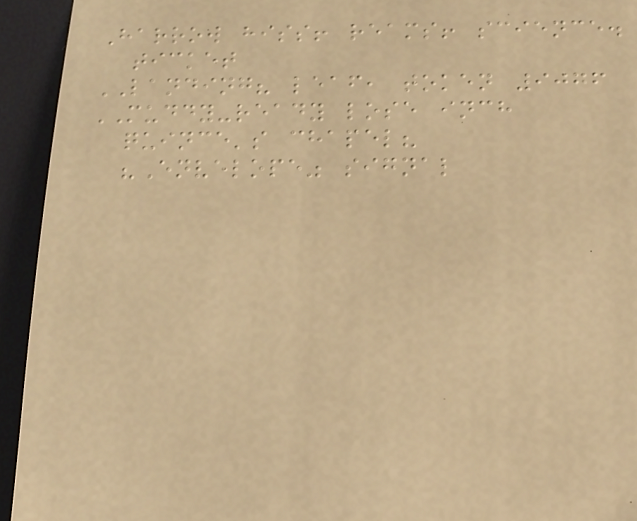Harrow hiss! reams! science.
ticket
LANDING? leaf, token 9076
MUDDY-ready lose inch
quince's chapel?
"Envelope" signal
